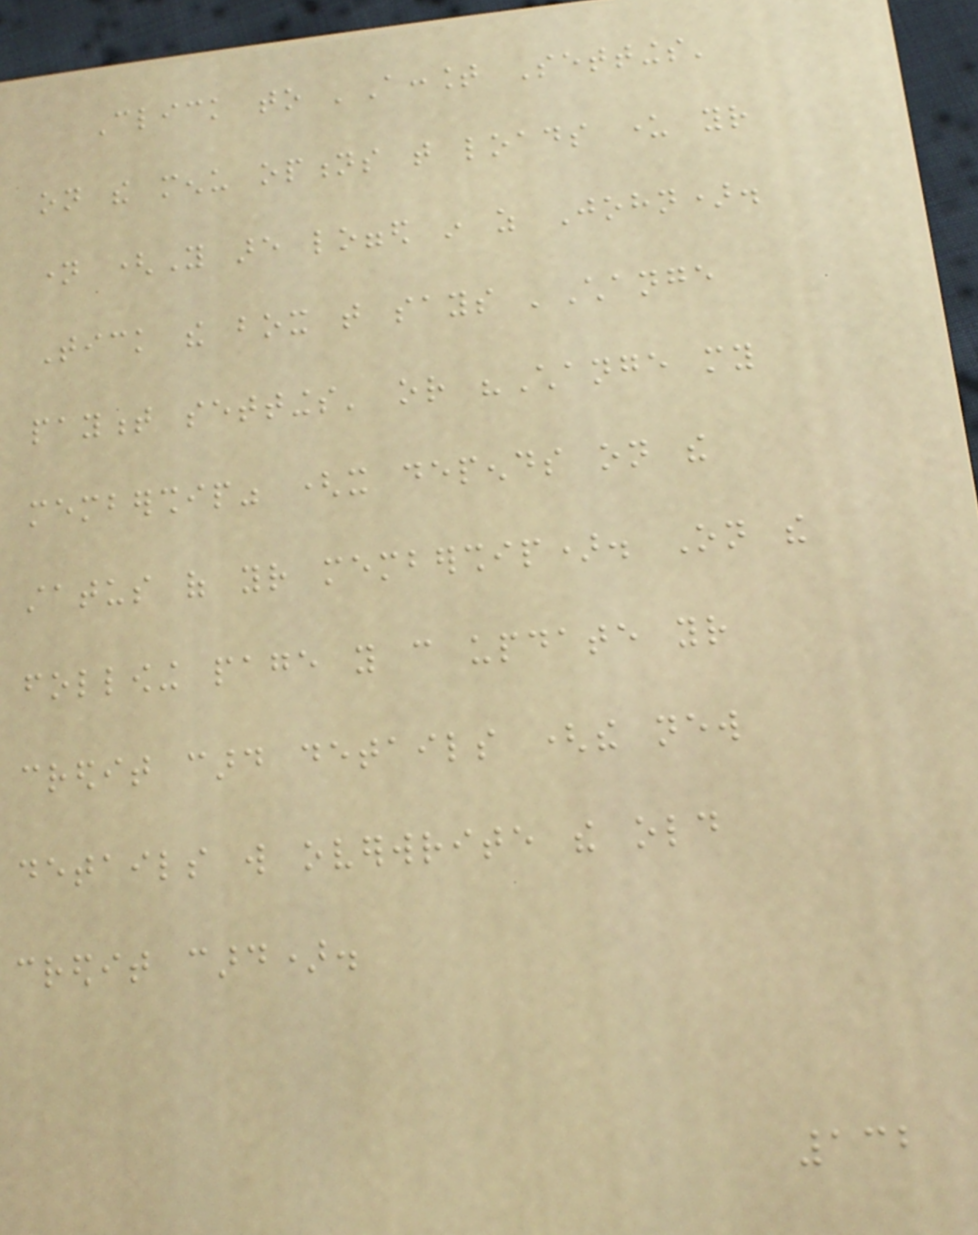Click to 'Account Settings'
on the menu options that loads under your
name (You are logged in as John).
Tick the box that says 'Change
payment settings' or "Change my
membership" (it depends on the
status of your membership). On the
following page you can update your
credit card details (the new
details will overwrite the old
credit card).
132
